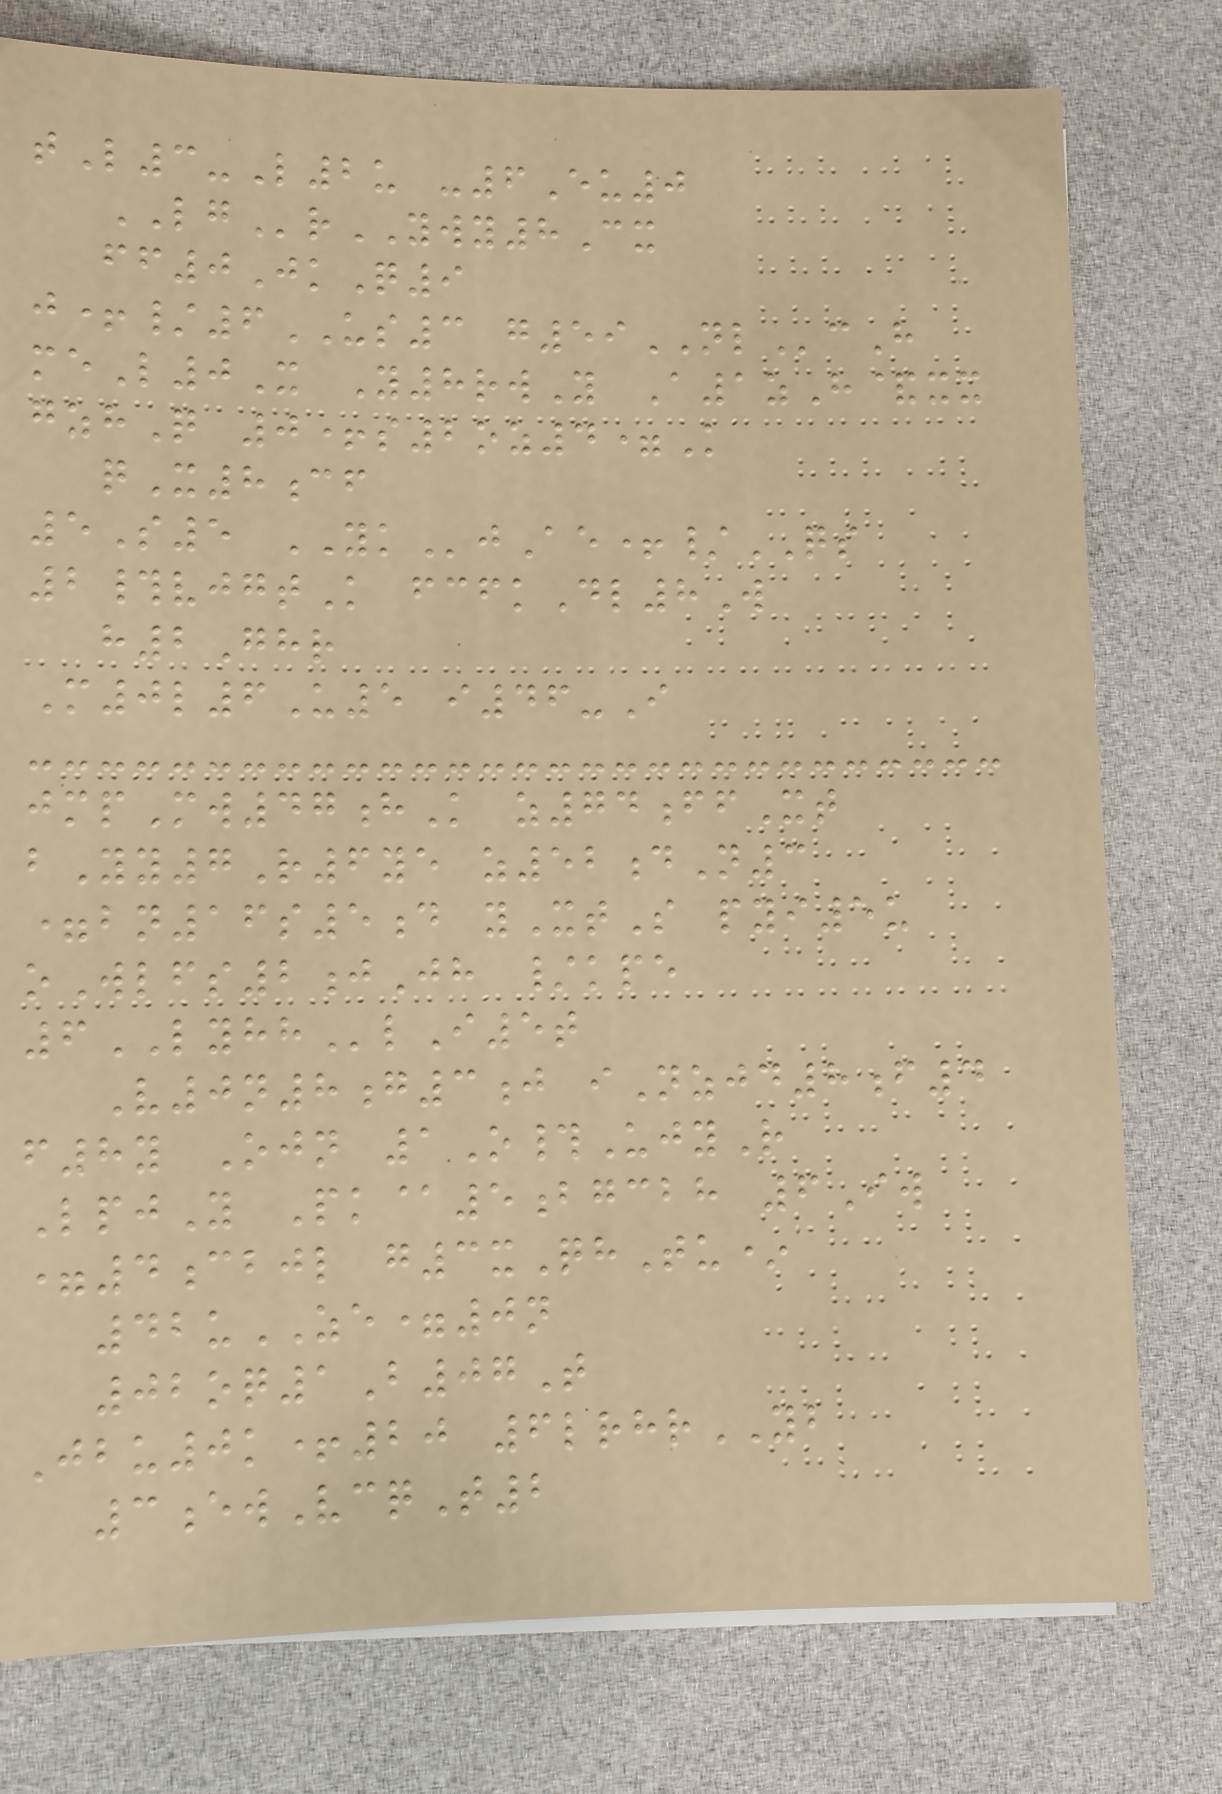tL3-L2u -6Eu0
LGrYWY8Cx
ff0JkQ9
j+/6US3 g59NLcH
meL0X Y8rwY A1zH&xx
gzhQ 0+s2oz4=K
qX8cf
5S5 YKjAe+/QS
2#vjgtK fcfkDl8W
h2Ghr
M0l6U5 i46-I
jmpMw47hK z74ffXt
bYy7R6ye z52dN3
=bn16s5d yXtS pyi5u
oWlfs2jJh /kpe
6LYHHlI5t
V0n8g3j iNzjd8f4
f8y Ojn 1O#UjyR
LpjY Pk@5bgcbh 6Iw
=4cbjl g3xQhTu*
42uZE=0n
02oq1B07T
Jbu0k+20 6lrhrYB
3ewVcqT2
